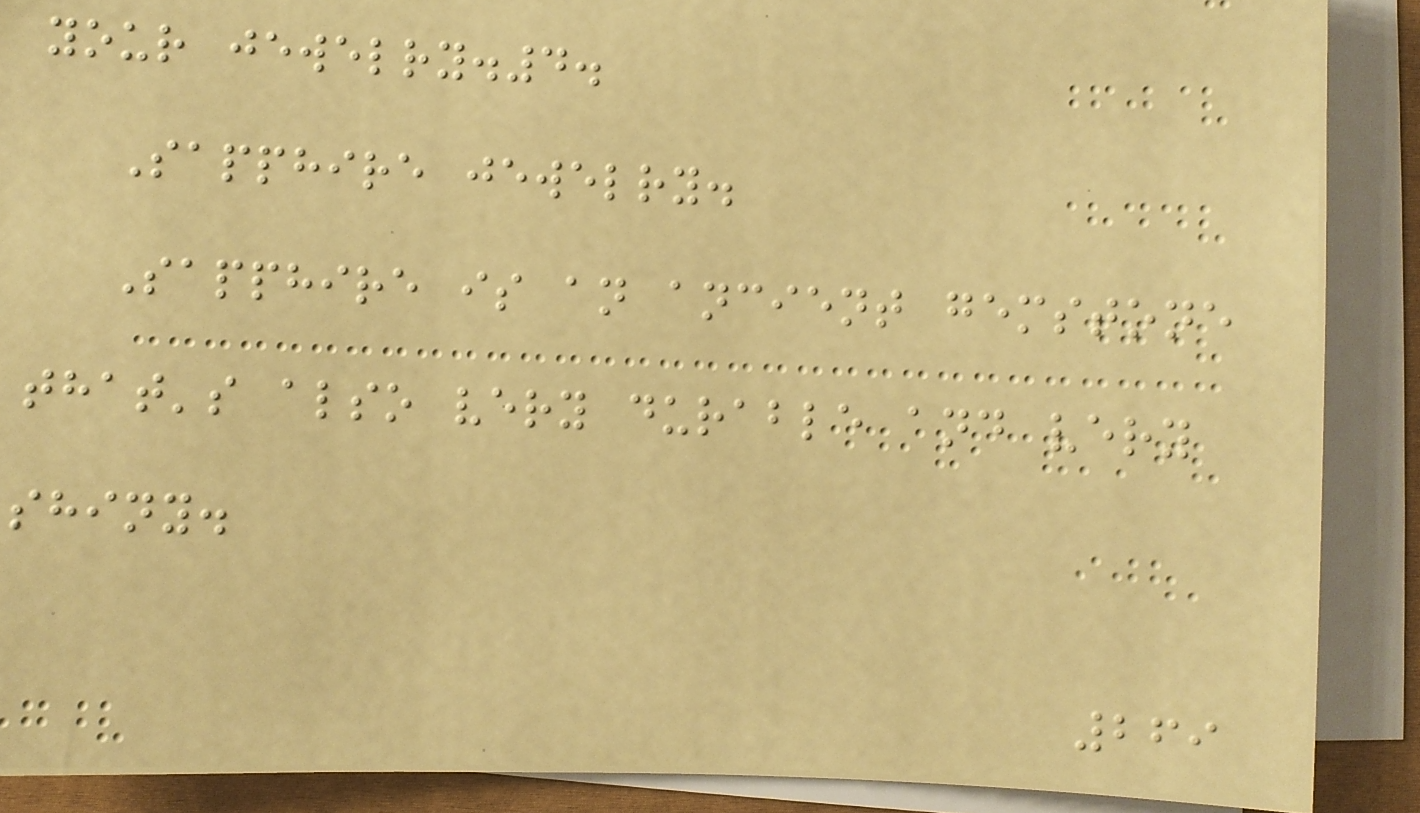your jewelry.4.
Sapphire jewelry.
Sapphire is an ancient gemstone
that's also very durable and very
shiny.
269
